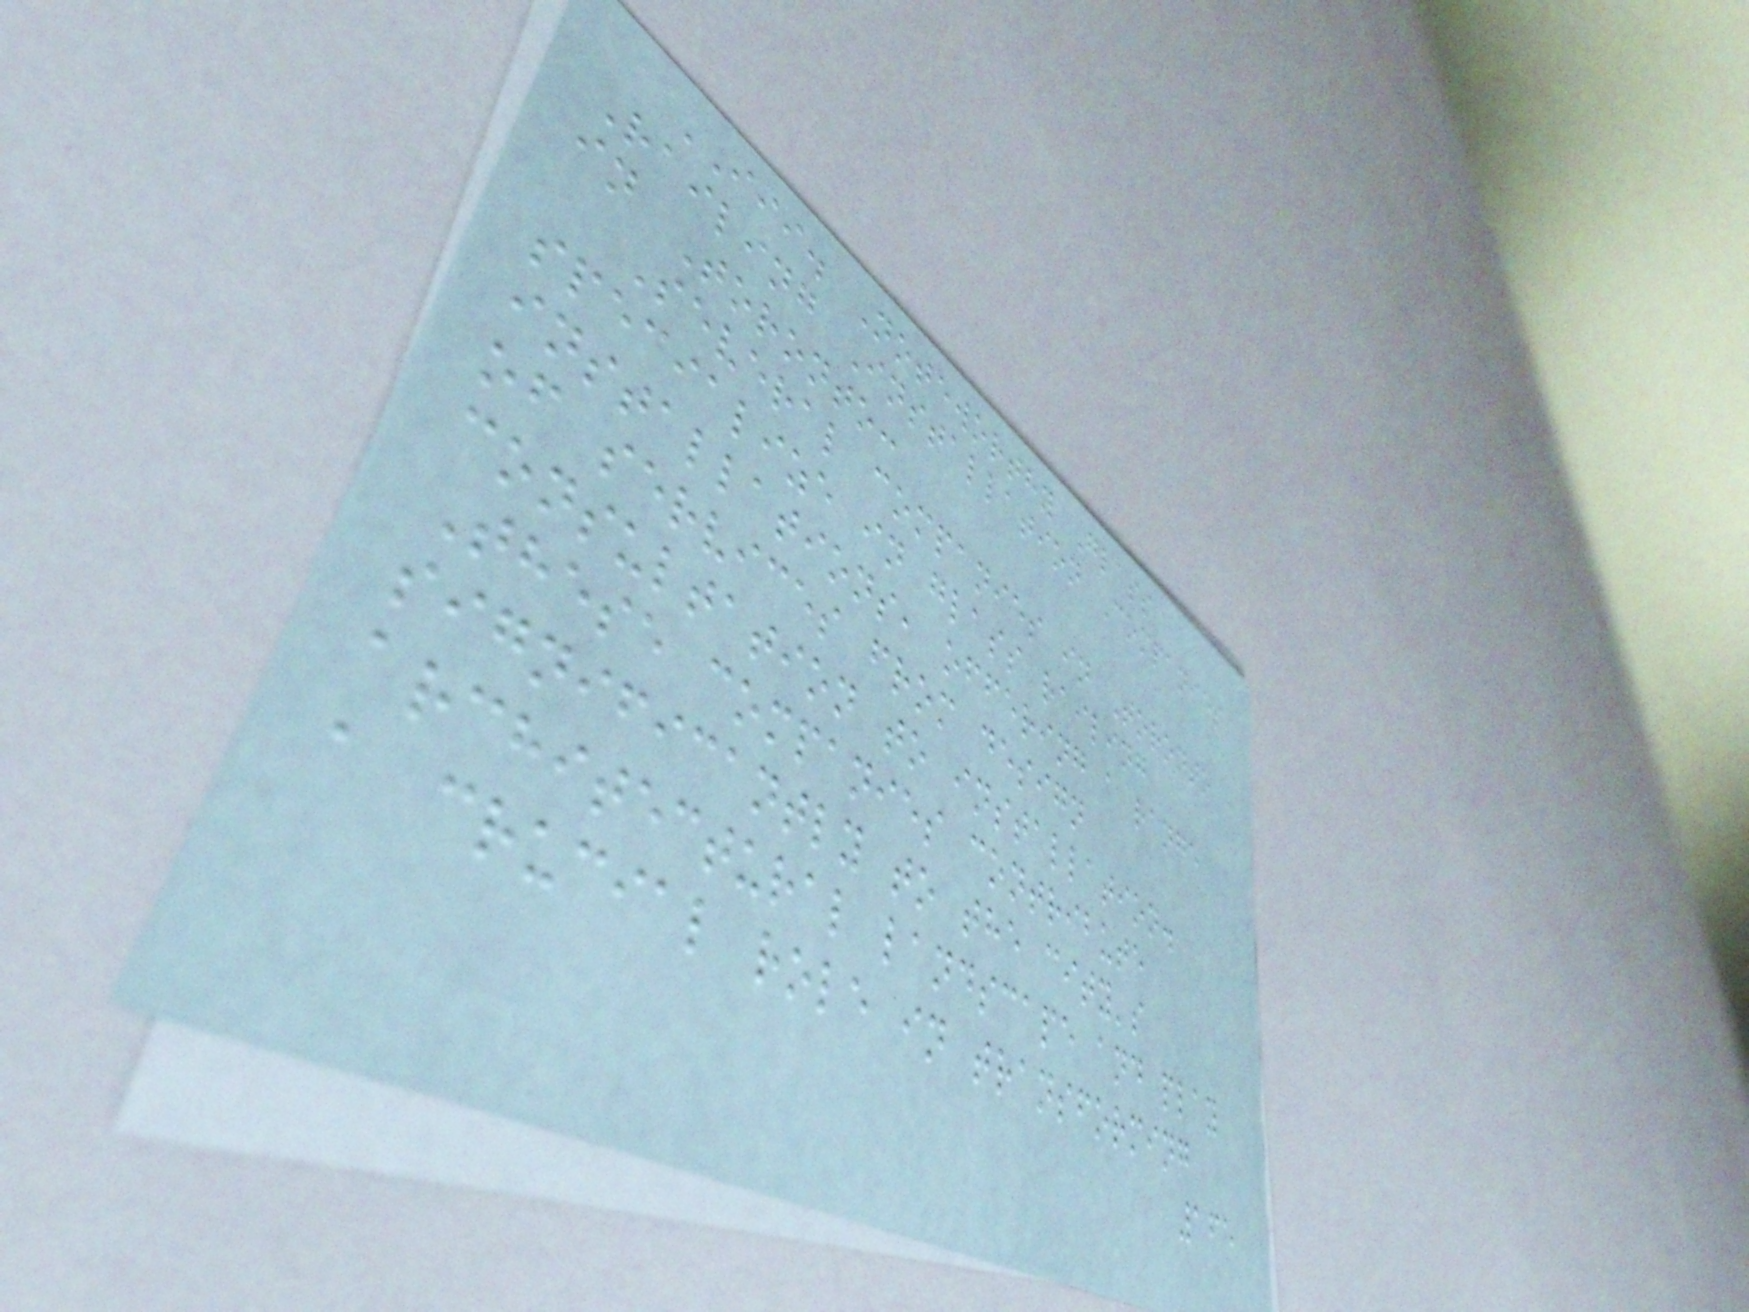III. Noteworthy Glass
Railing Installation Companies
in Toronto:
Several companies in Toronto
specialize in glass railing
installations, offering a range
of services from design
consultation to installation.
These companies contribute
significantly to the city's
architectural landscape and play
a crucial role in transforming
165
